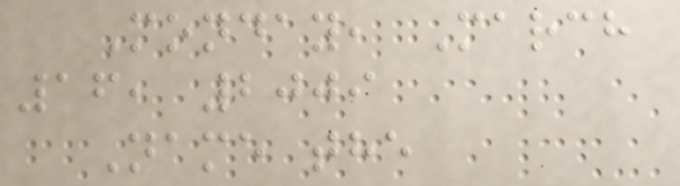Monday, March
16, 2009
Name the
